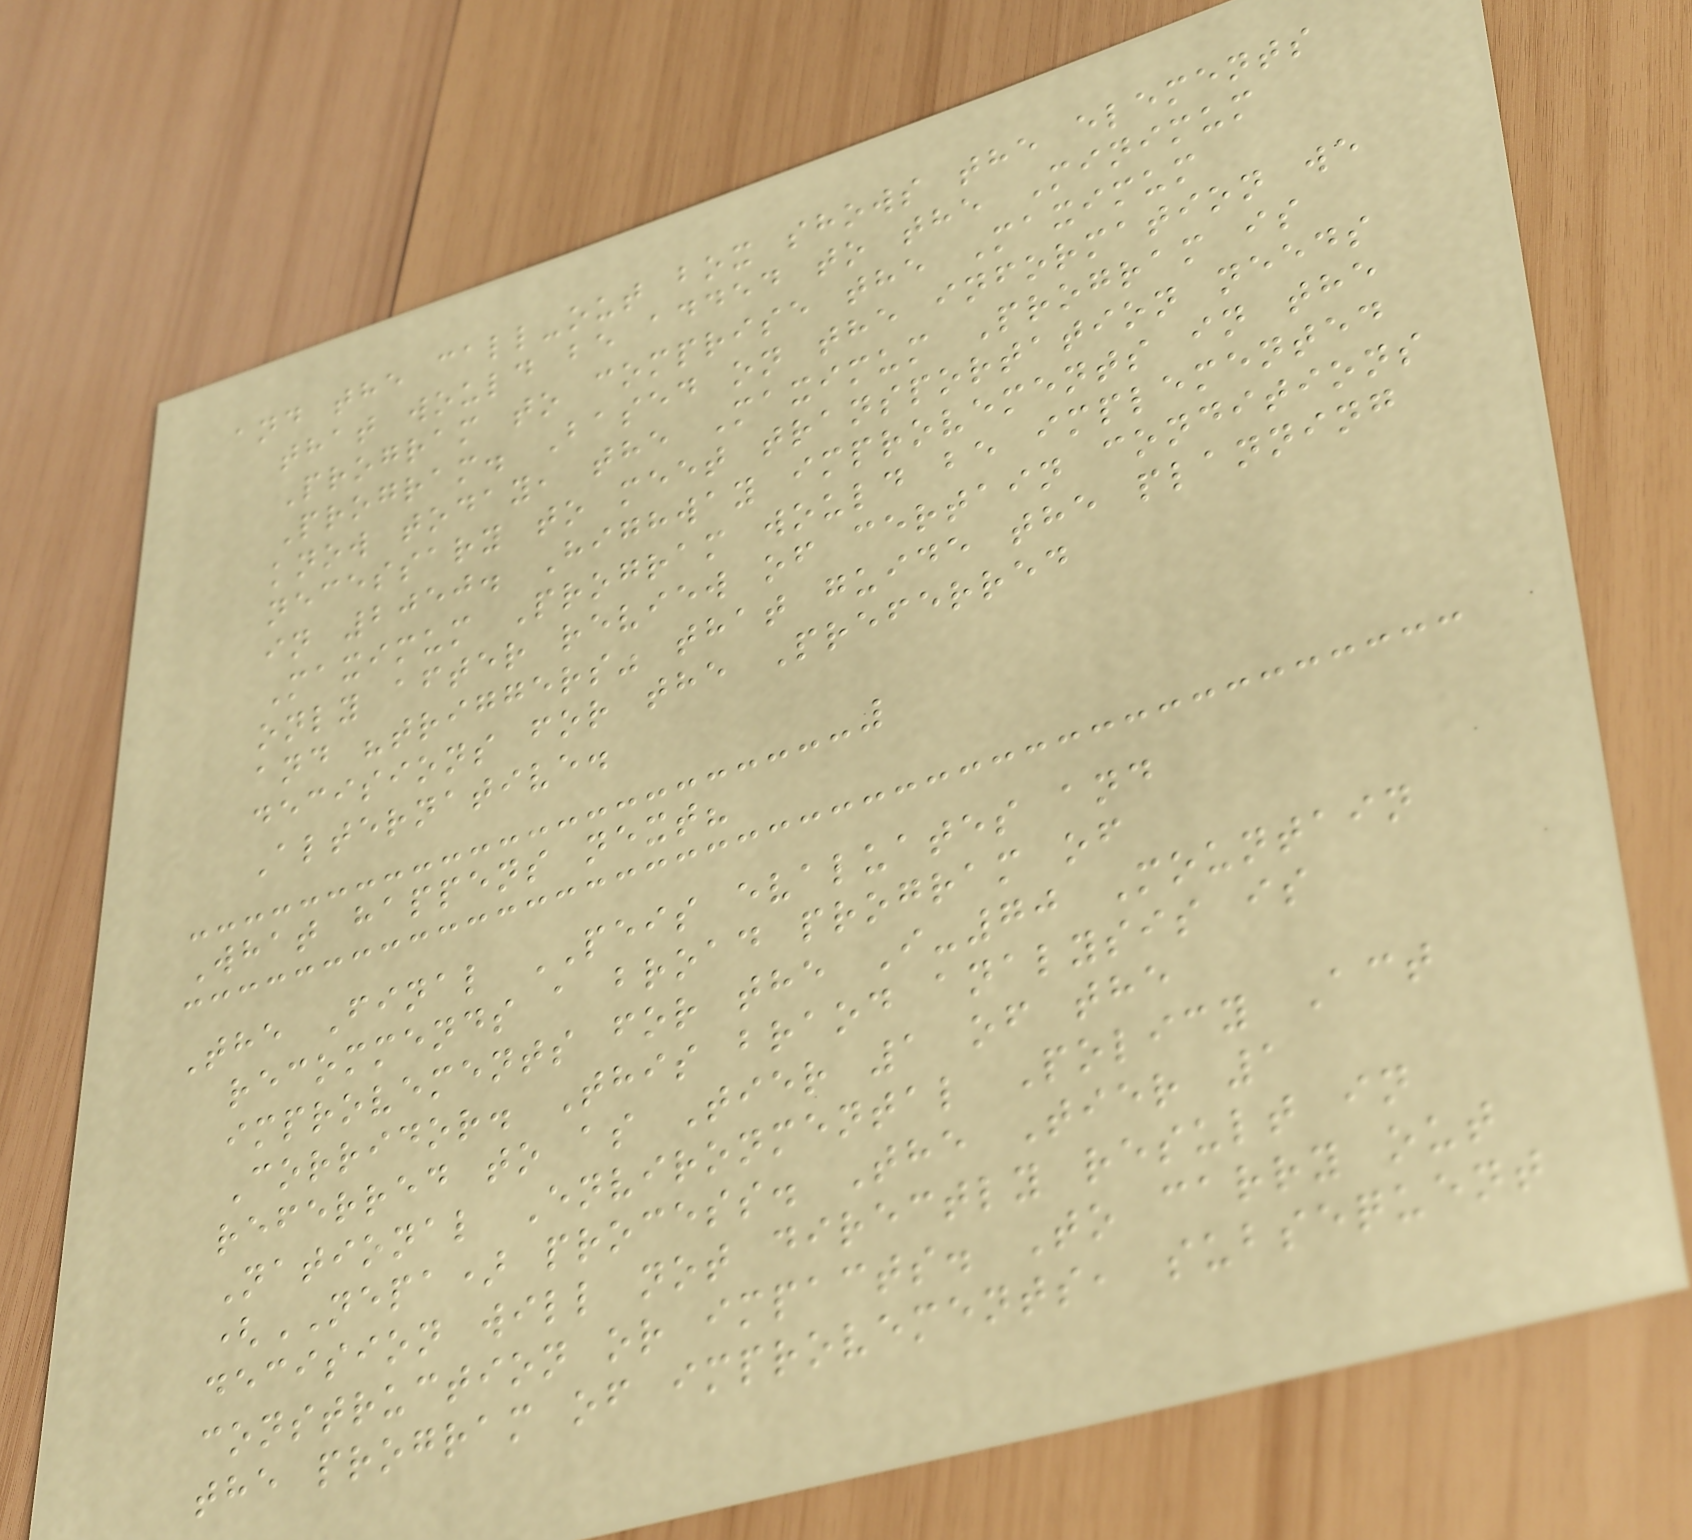and the call-out box shows the elements
that would be added to the Minimum
Program to comprise the Maximum
Program. Based on the information we
know today, the Maximum Program is
necessary to meet transportation needs
in 2050. Highway improvements in the
Maximum Program would be implemented
only after review of certain conditions
and "triggers" that guide the planning
decisions for the Preferred
Alternative.
What happens next?
The Final PEIS evaluates and
recommends a broad program of
improvements for the I-70 Mountain
Corridor. This braod analysis is
referred to as Tier 1 of the
National Environmental Policy Act
(NEPA) process. The Tier 1
decision will not directly result in
construction or impacts. To carry out
the program of improvements, subsequent
